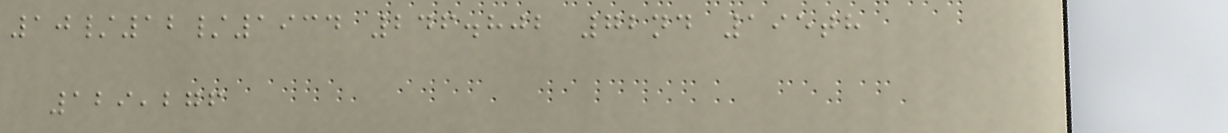10/12/1934 246.802 72nd 195th
129,276
